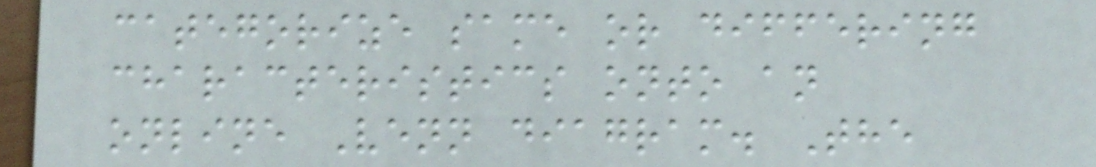categorize same or differing
characteristics onto an
online Venn diagram. The
